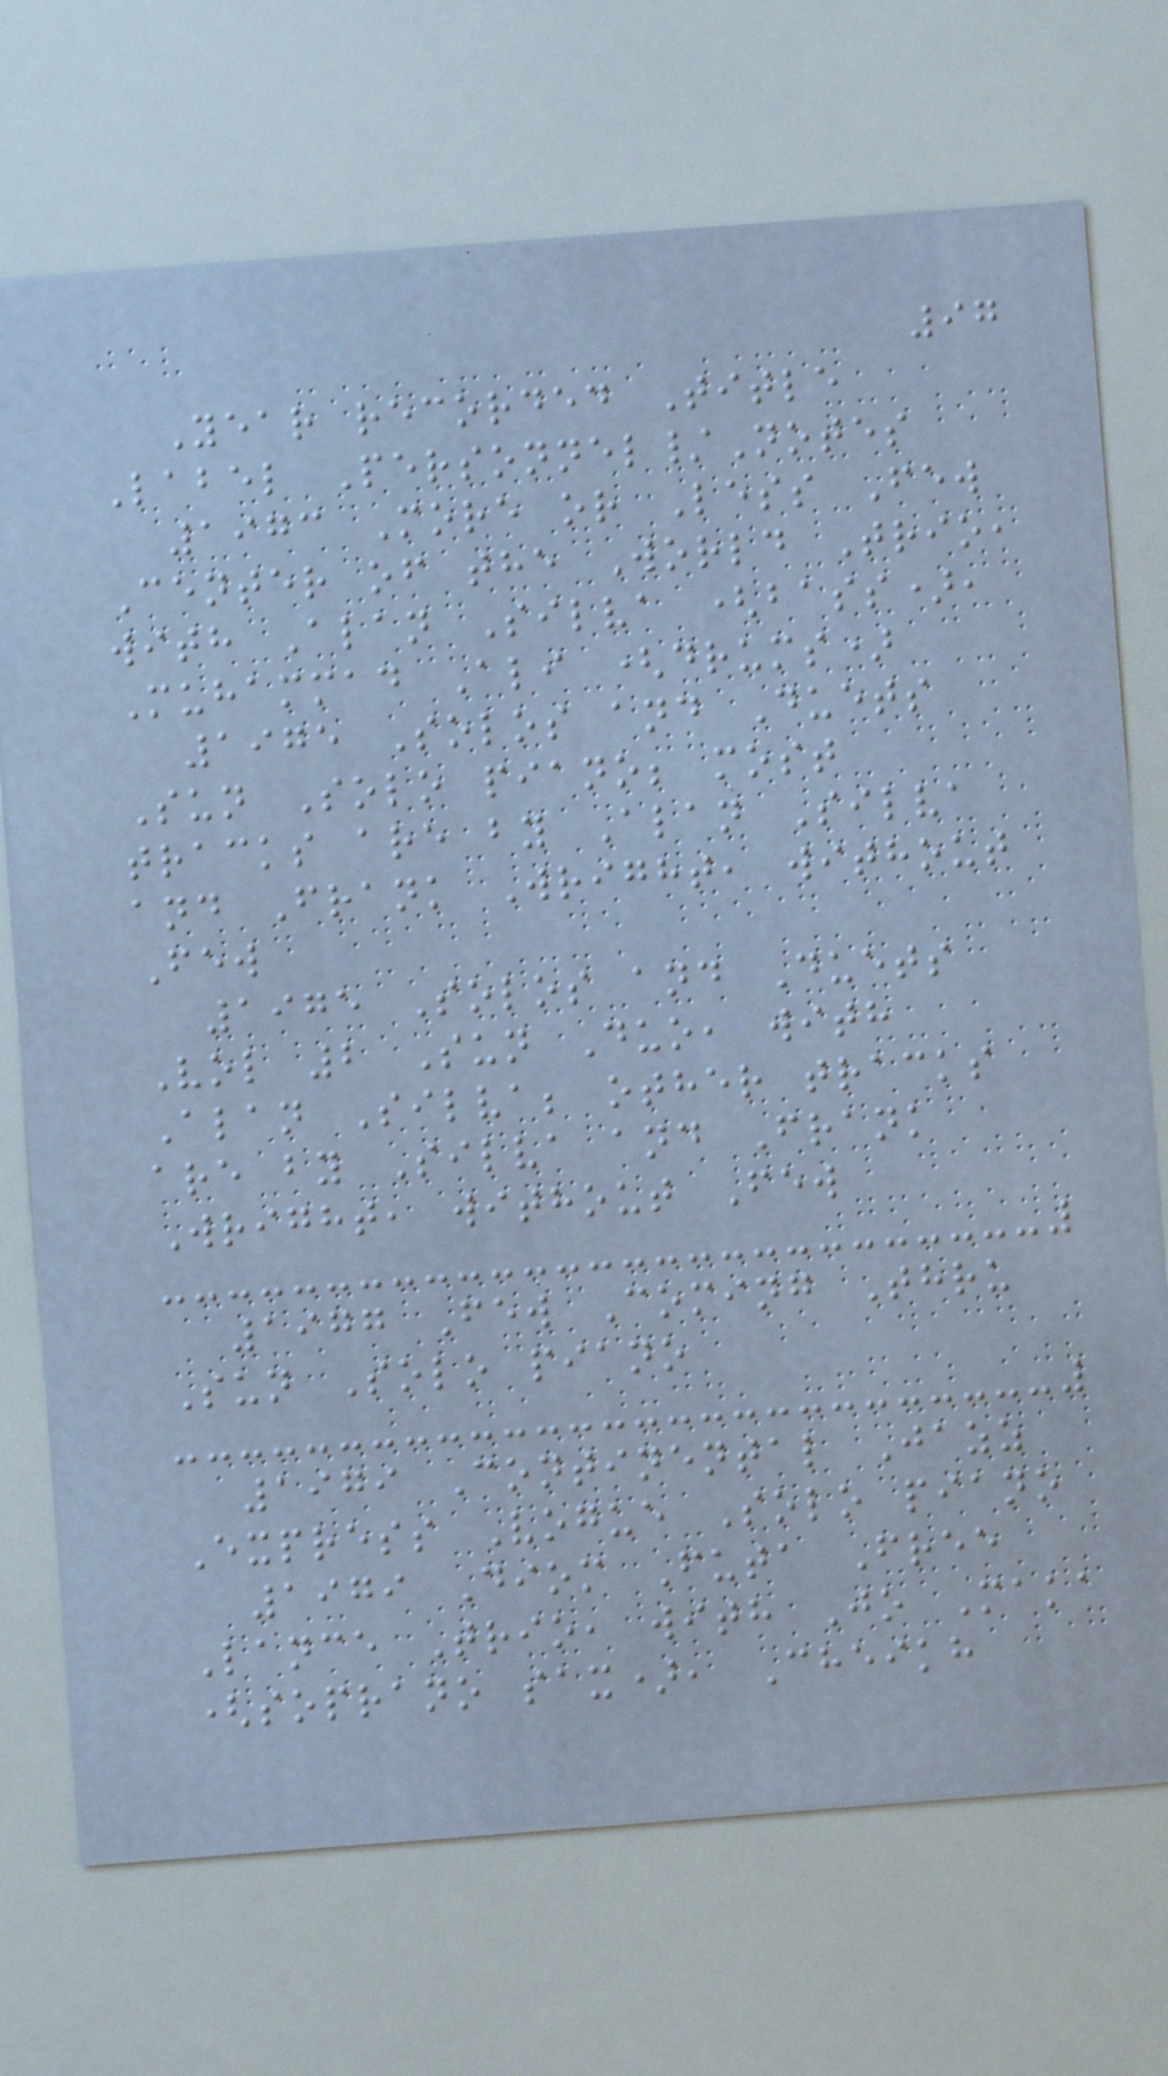97
Year recorded Title
Label Personnel/Notes
1973 More or Less Few
Center of the World Trio,
with Alan Silva (bass),
Muhammad Ali (drums)
1975 Solos and Duets
Sun Solo piano; most
tracks are by Alan Silva
and Frank Wright, without
Few
1975 Solos and Duets
Vol 2 Sun Duo, with
Alan Silva; other tracks
are by Silva and Frank
Wright, without Few
1977 Few Coming Thru
Sun Solo piano
1979 Continental Jazz
Express Vogue Solo piano
1979 Diom Futa Free
Lance Trio, with Jo Maka
(soprano sax), Cheikh
